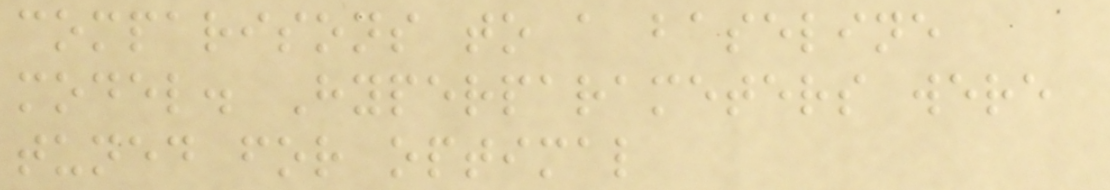comparisons to a baseline
model. Hyperparameters were
tuned for optimal
